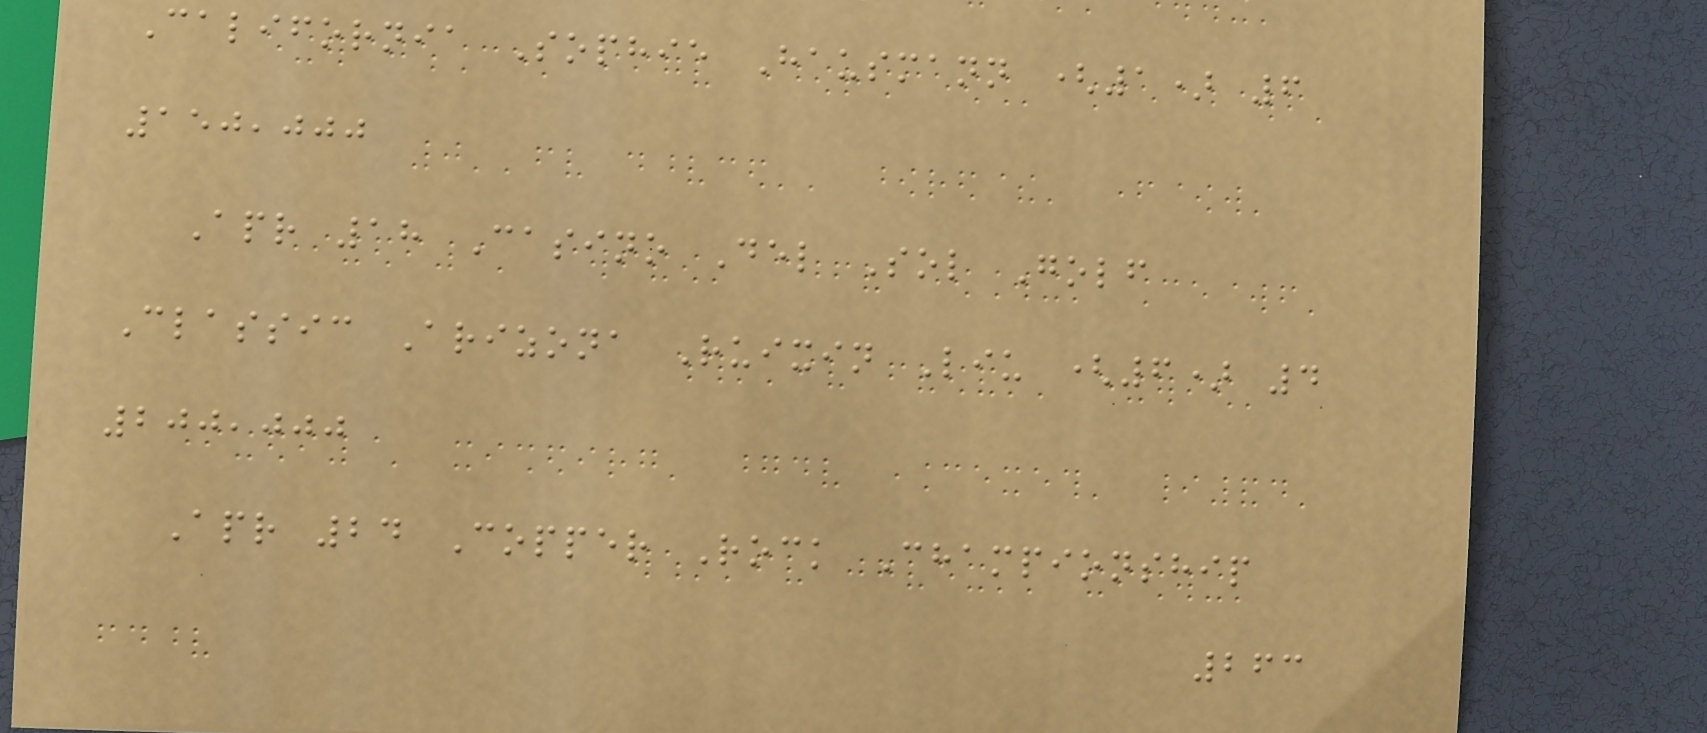California Sophie Hausmann (1) 6
150,000
Apr 18 Casino Del Sol Golf
Classic Arizona Ruixin Liu (6) 4
200,000
Apr 24 Copper Rock Championship
263
